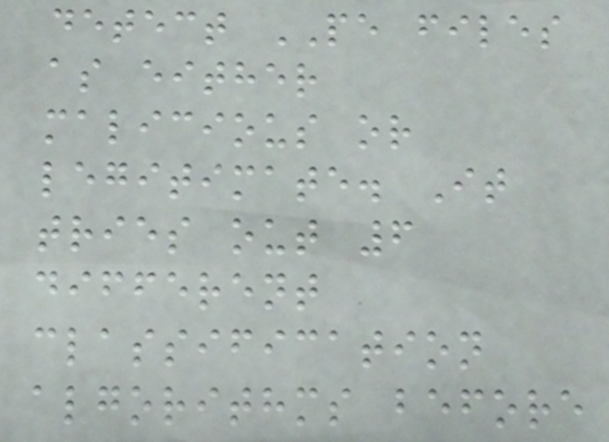detect PE files
as either
malicious or
legitimate. It
tries out 6
different
classification
algorithms before
